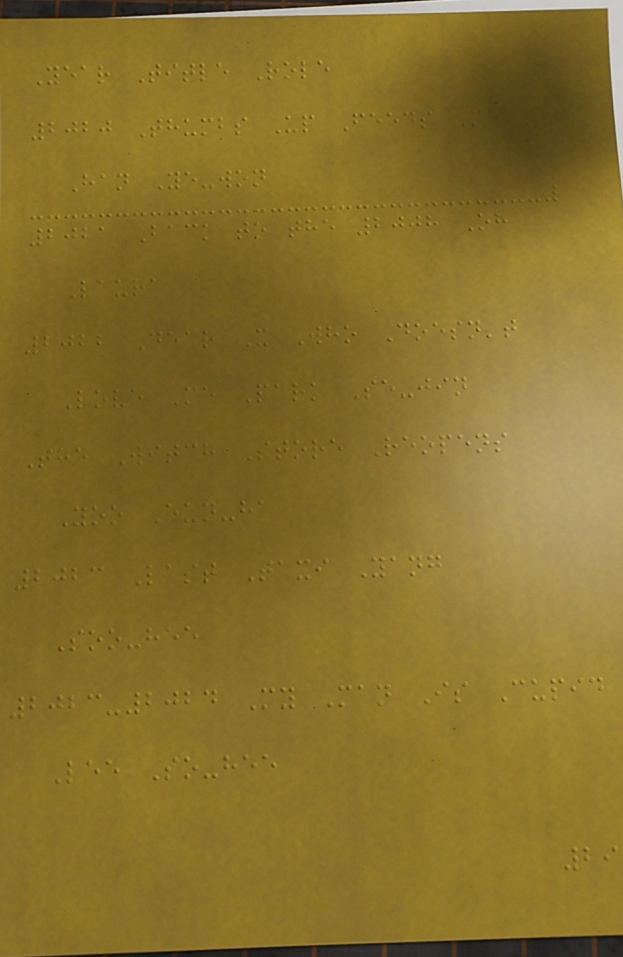Year Title Role
2020 Thumbs Up Feeds Me
Han Ye-won
2021 Back to the 2008 Oh
Laura
2022 Dear X Who Doesn't
Love Me Park Se-jin
The Witch Store Reopens
Yoo Eun-ha
2023 Last Taxi Yang
Soo-hee
2023-2024 My Man Is Cupid
Lee So-hee
29
